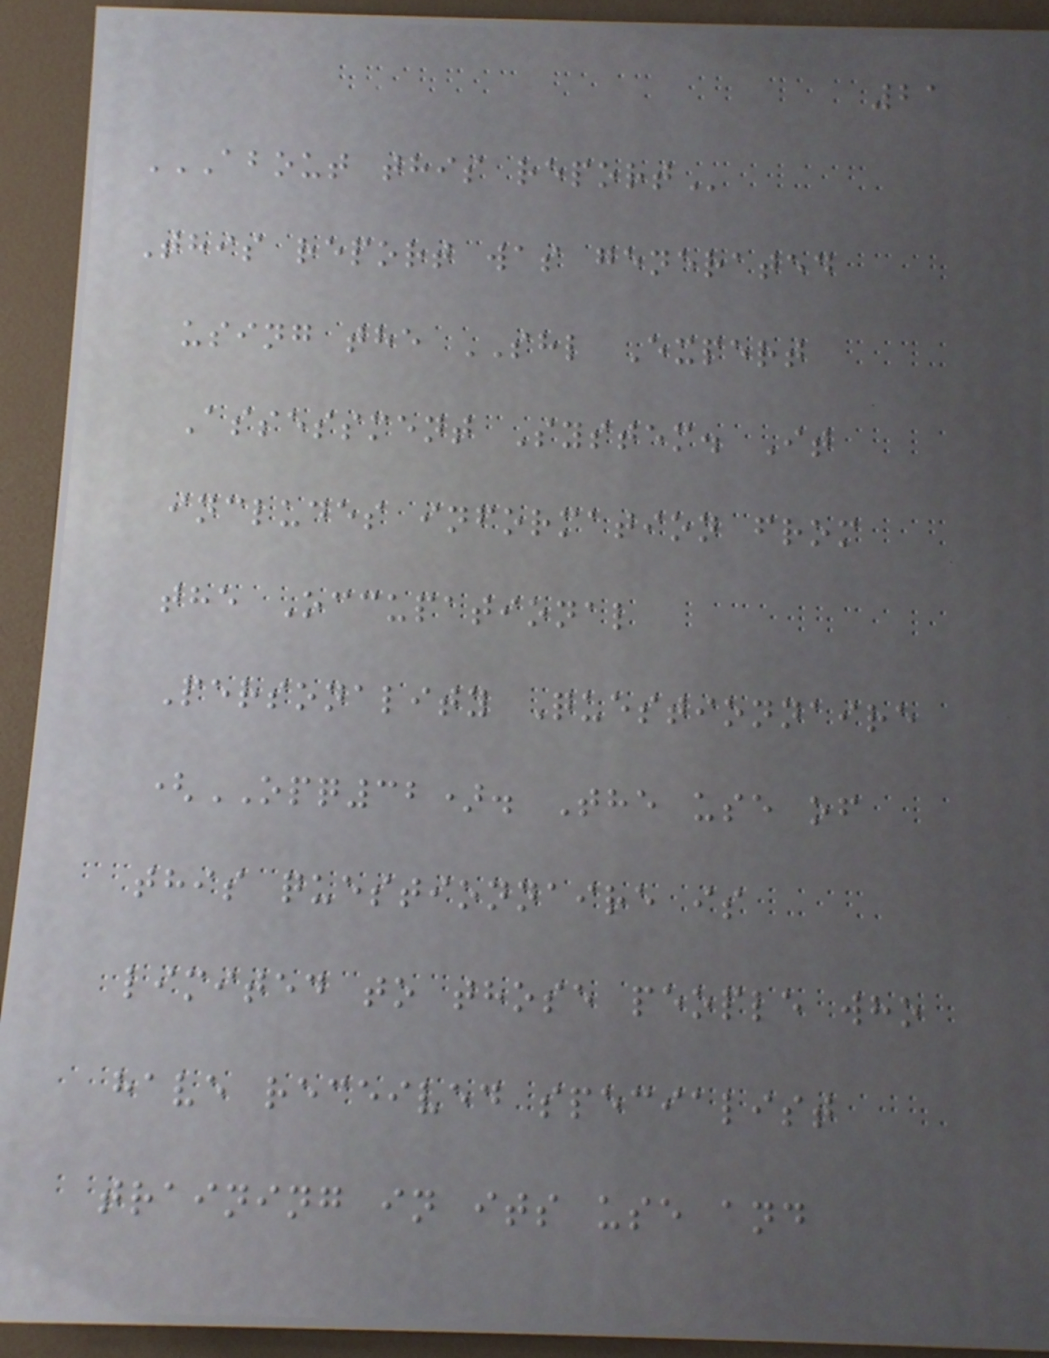21
ABOUT THIS REPORT
This report was generated
using the SHL Expert
Assessment System. It
includes information from
the Occupational
Personality Questionnaire
(OPQ32). The use of
this questionnaire is
limited to those people who
have received specialist
training in its use and
